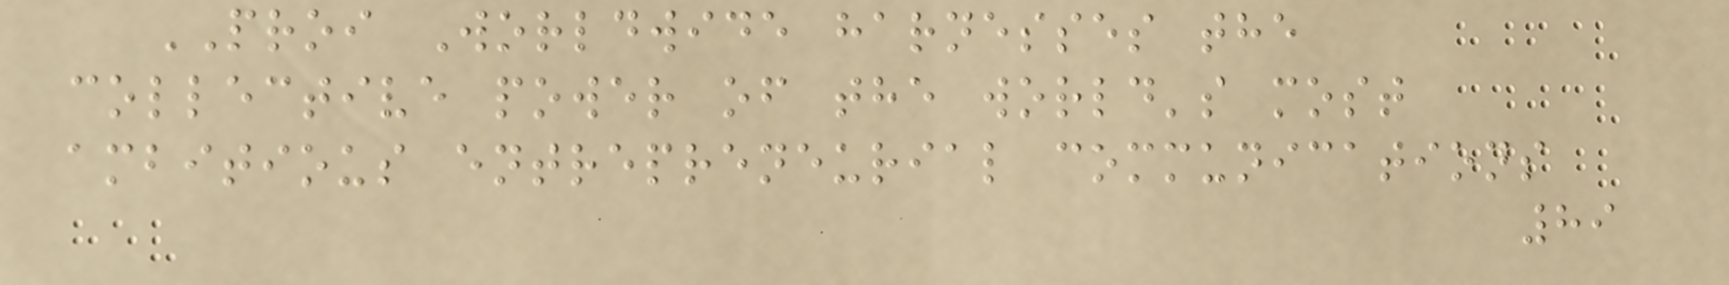PROI Worldwide harnesses the
collective power of the world's most
ambitious entrepreneurial communications
89
